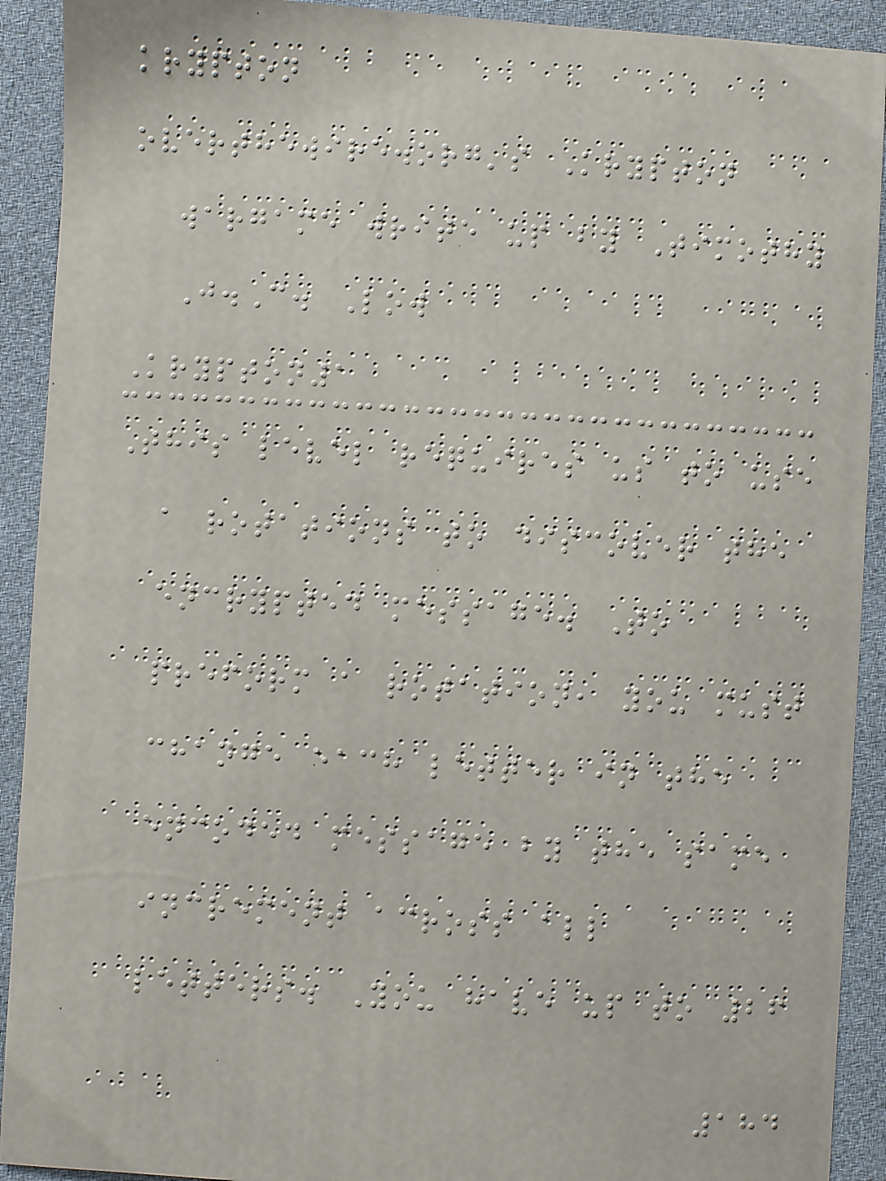krypton
overthewire.org's Krypton
wargame write up by Timothy
J.C. Low
Krypton1
This level requires us to use
a rotations to discover the
encrypted message. To
preform a rotation, you must
change each letter in the
encoded message by the same
increment across all
letters. You have up to 26
184
